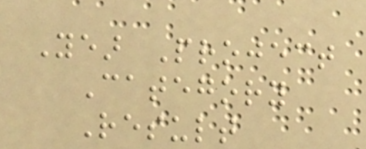Year Project
Category
Result
